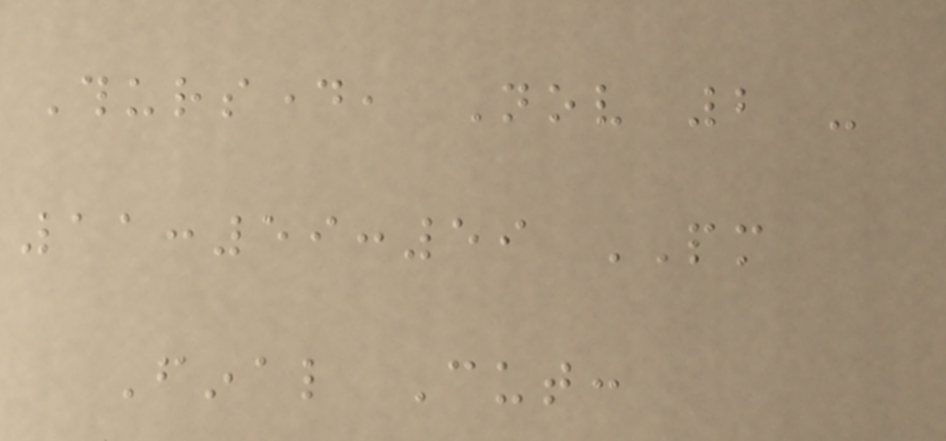Thursday, Nov 2 -
11:59:59 PM
Final Cut:
